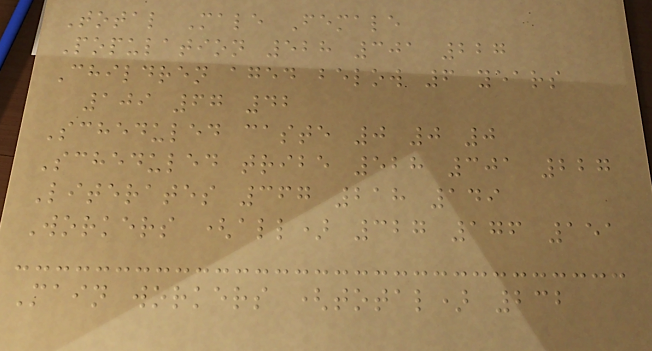Total Male Female
Population 528 301 227
Children aged below 6 years
109 67 42
Scheduled caste 0 0 0
Scheduled tribe 528 301 227
Literates 367 218 149
Workers (all) 327 176 151
Main workers (total) 232
